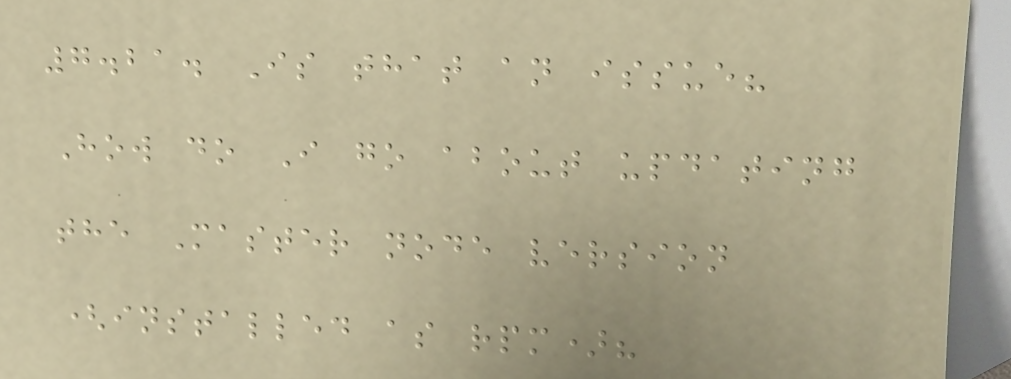7.21. Is that an issue?
How do I go about updating
the Master node version
(installed as rpm)?
